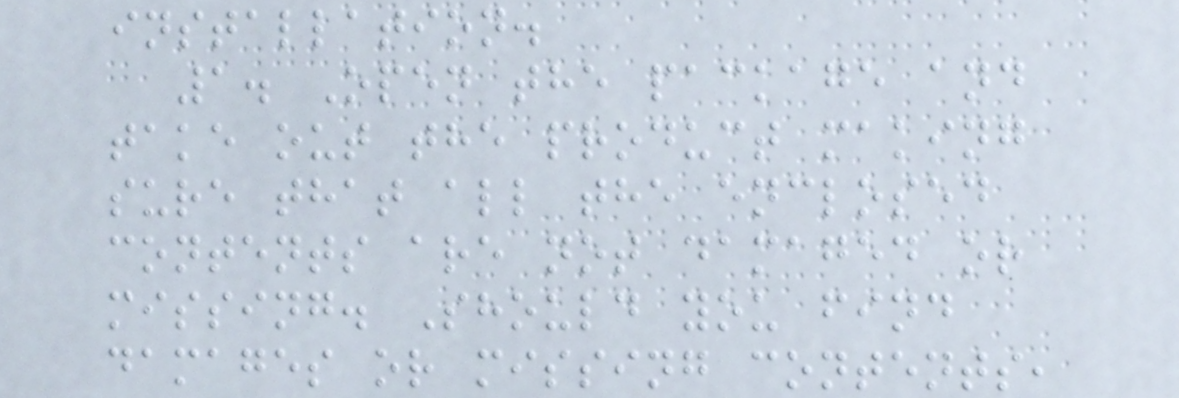installation.
1. Open the package and
take out the product making
sure that all the enclosed
contents are not damaged or
missing. Should you find
damages or missing contents,
